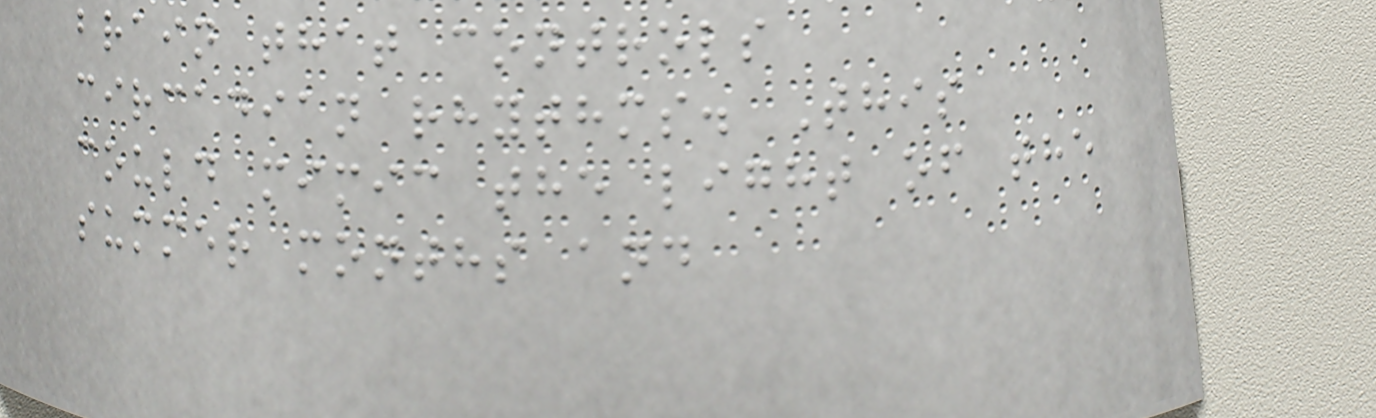brain that controls
circadian rhythms. This
could mimic the light of the
summer months and
